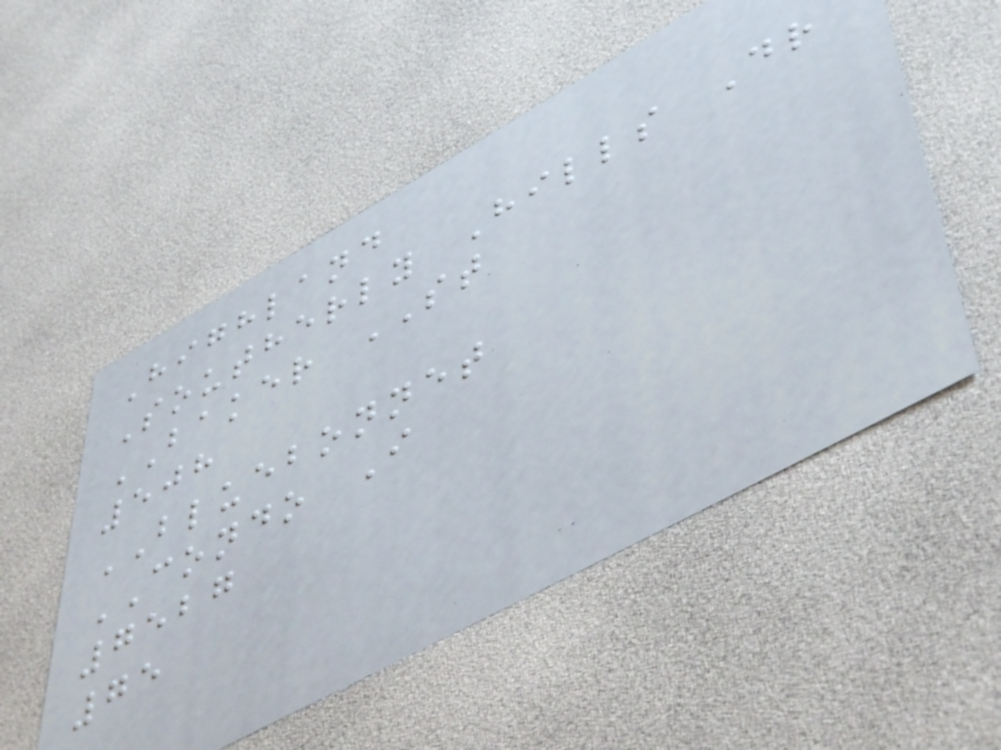Highland
Southerly Hills Dr
BAKER ST
508
BLUEBONNET
CONDO I
7527
75
